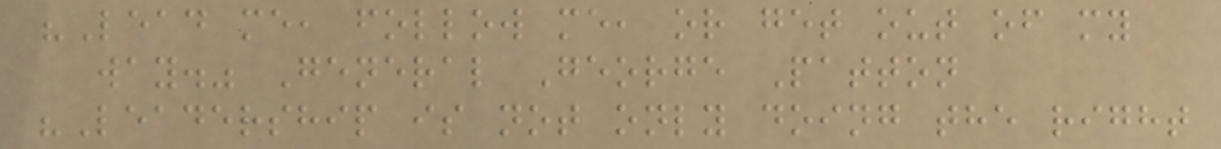"Lead me, follow me, or get out of my
way." General George Patton
"Leadership is not only doing the right
